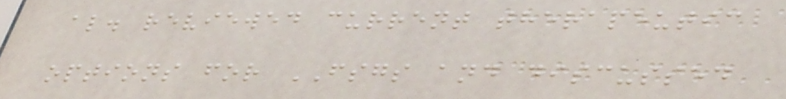al. reviewed current therapeutic
options for FSGS and discussed
